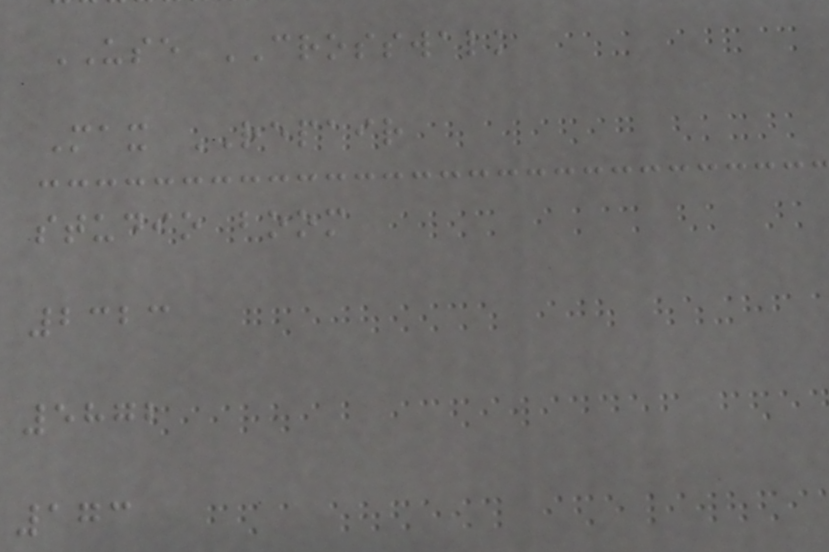USE CROSSWALK
Max REPAIR
studio boom
2323
5872
173
